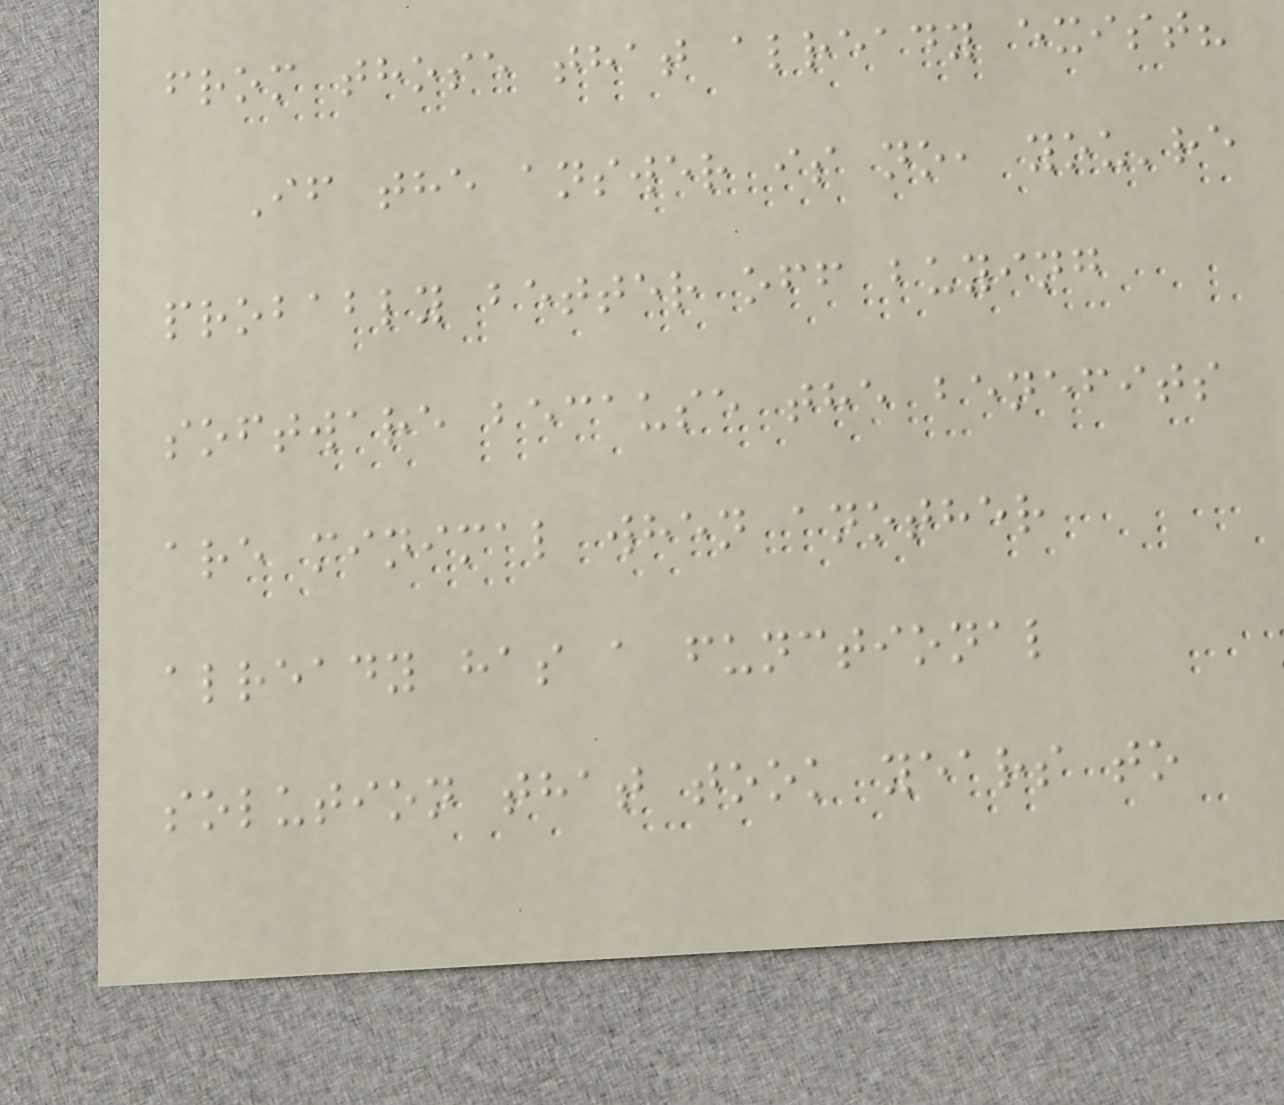from those that already exist?
If the answer is no, you're
probably better off buying
software because the benefits
are minimal when another
already has a functional
solution that took years to
